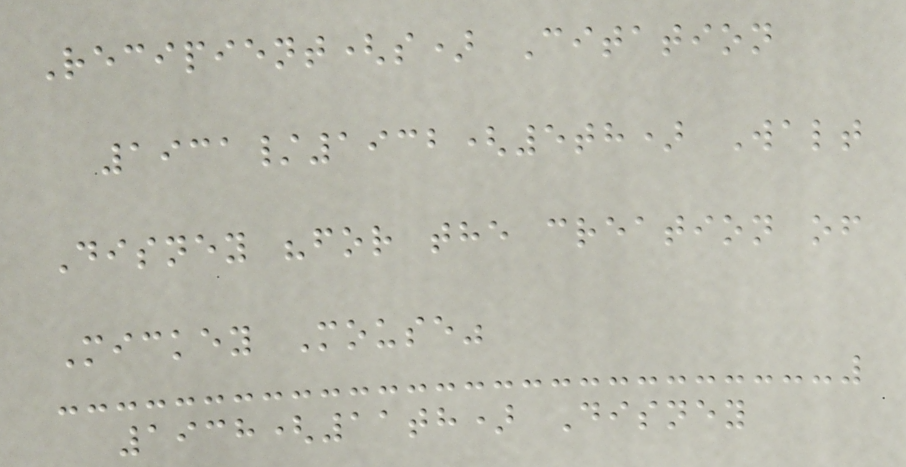Recipient(s) Citation
1931/1932(5th) Walt
Disney "for the creation of
Mickey Mouse"
1938(11th) Disney
